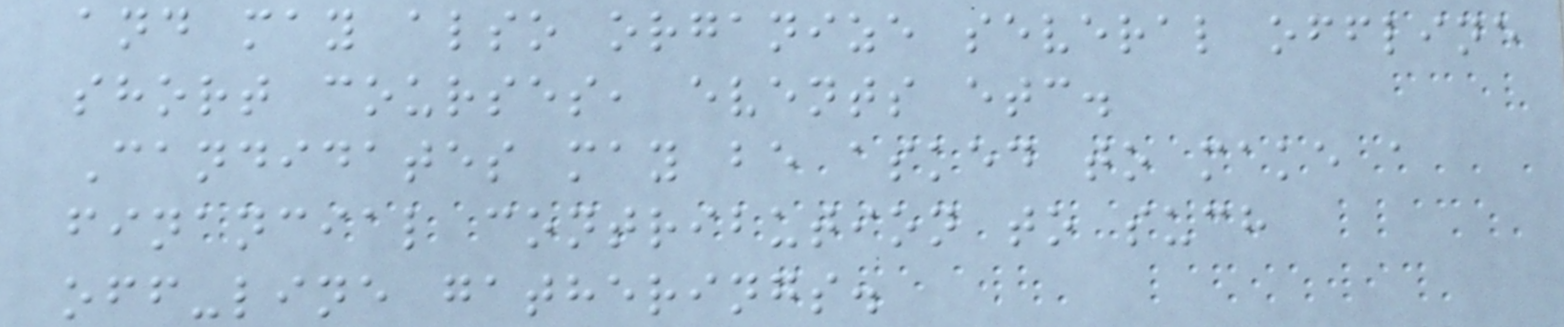and may also organize several offline
short courses, events etc.
Candidates may be asked to make a
financial contribution to such
off-line gatherings.
